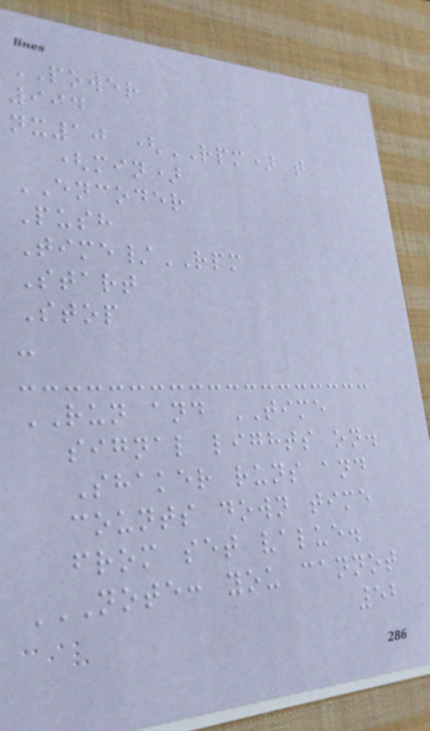POWER
994
nx10 (RPM) t
(min)
ENCODER
Push
Time/RPM
Start
Stop
-
RUN and TIME
signal lights on.
Shaker runs and
counts down time
from set value.
NOTE: YOU CANNOT
52
